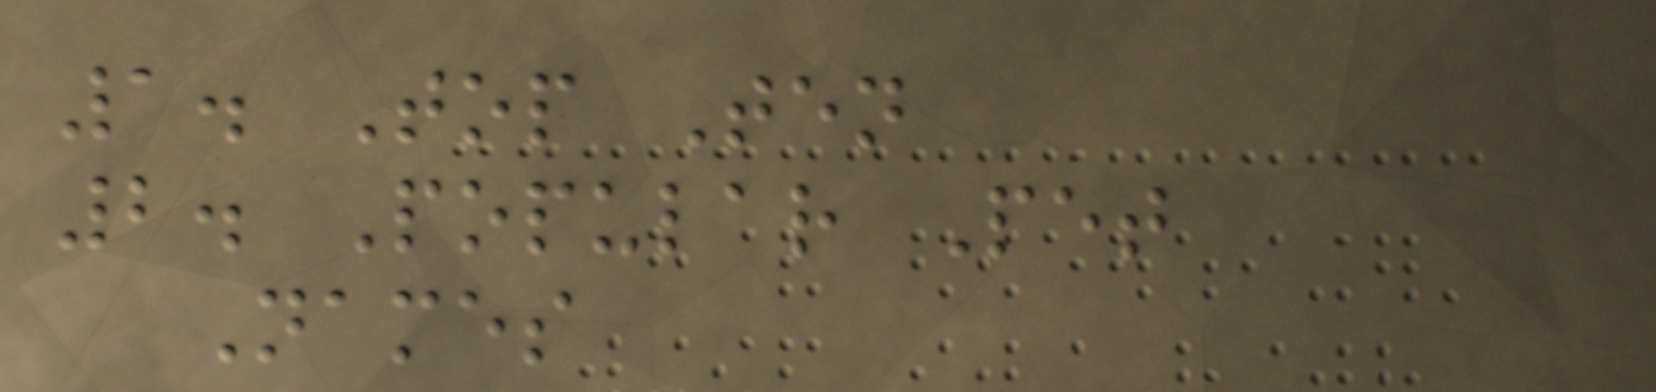1. Top Ten
2. Popular Pet
Names
